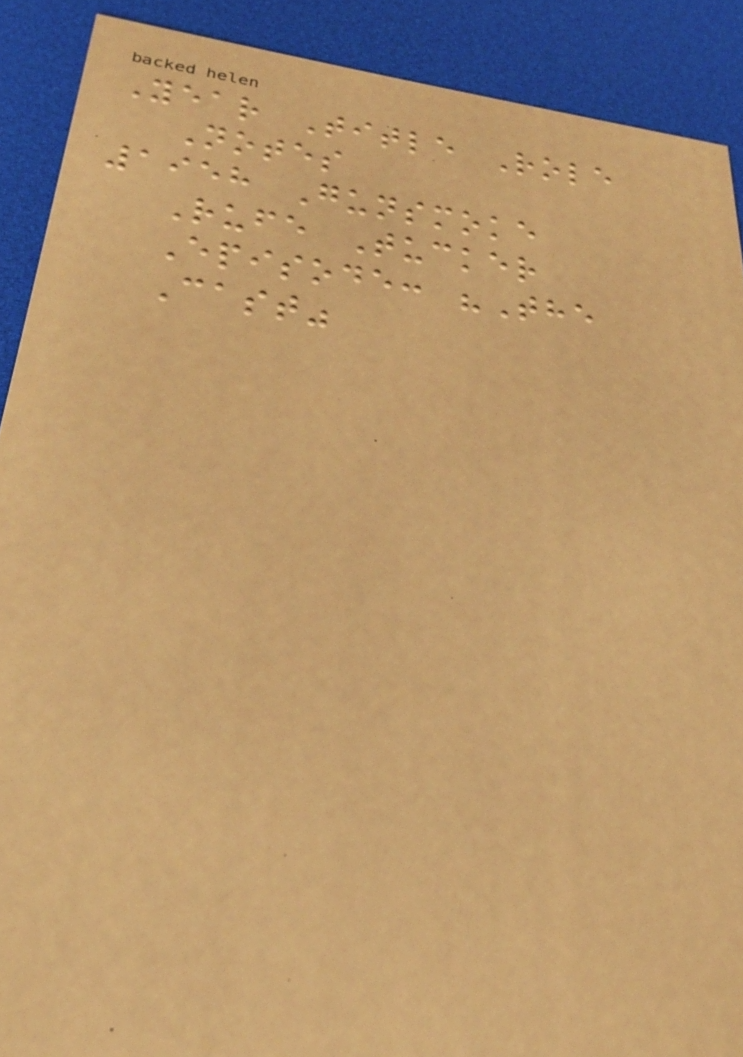Year Title Role
Notes
1958 Gunsmoke
Rufe Tucker
Episode: "The
Cast"
